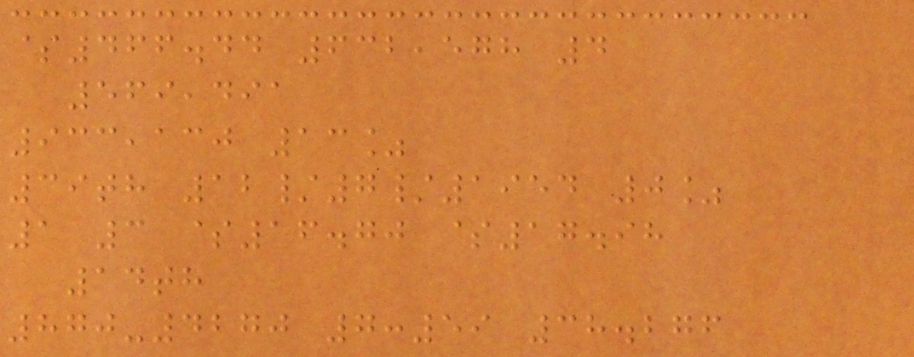$466.44 632,578 4
569,491
933,130 13%
39th 12/7/1954 0%
1 3 $16.70 $17.98
14th
870-4270 7:59 38.276
